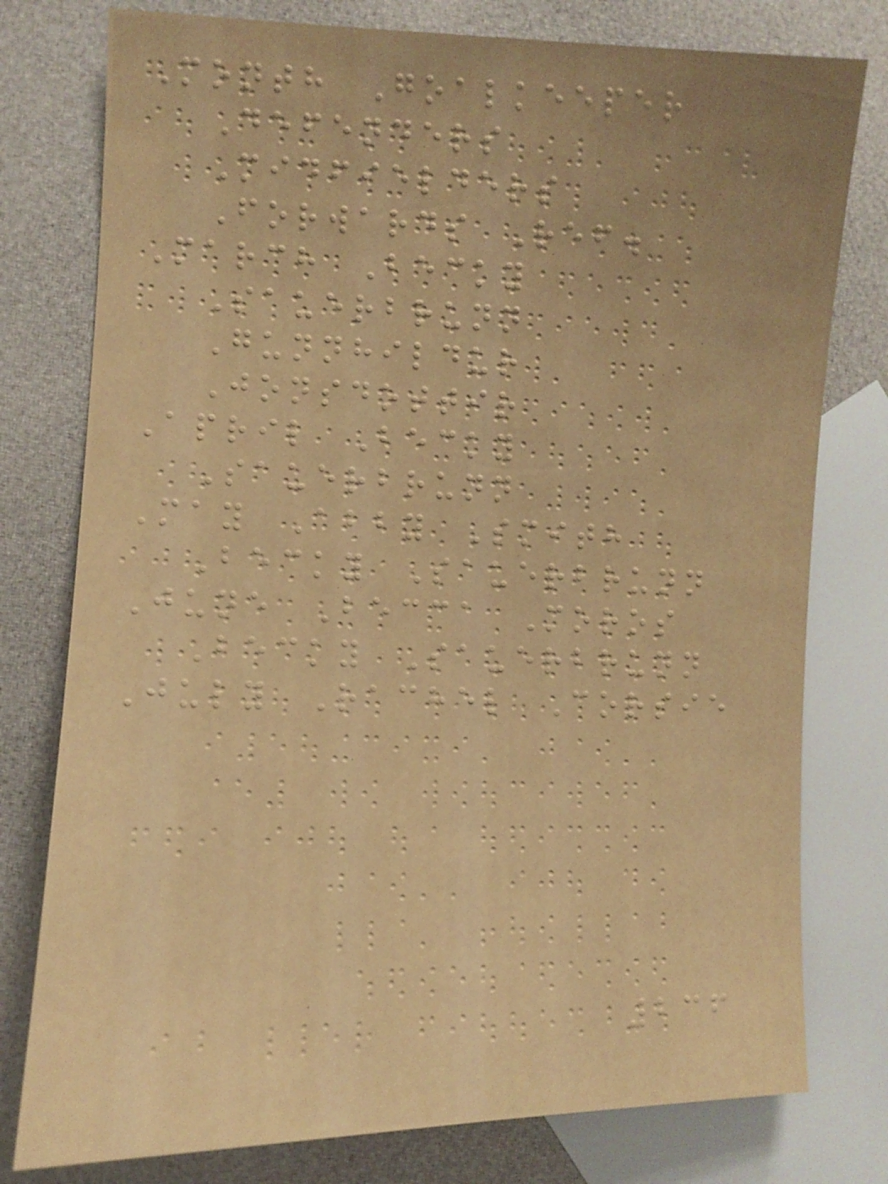Month Goalkeeper
Defenders
Midfielders
Forwards Ref.
March Becky
Sauerbrunn
Gunnhildur
Jonsdottir
April Becky
Sauerbrunn
May Abby Smith
Becky Sauerbrunn
June Becca Moros
Becky Sauerbrunn
July Rachel Corsie
236
